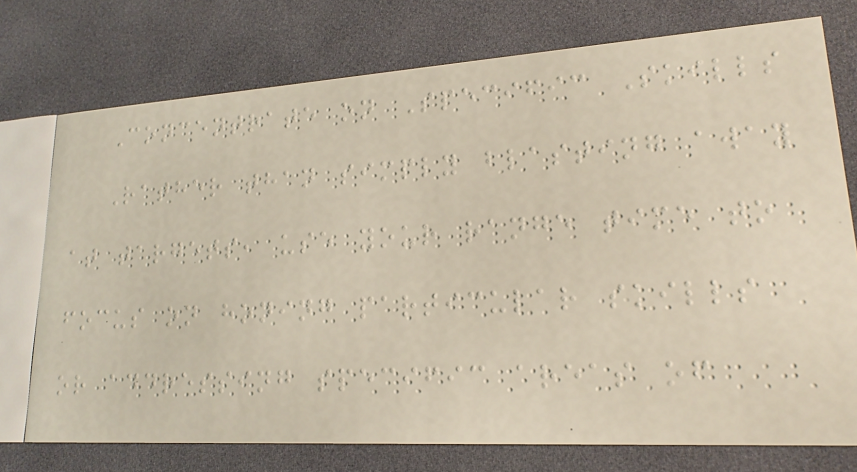Concentrate on Specific Skills
Rather than simply blasting away
at targets, use your range time to
focus on honing particular skills
or addressing specific areas of
